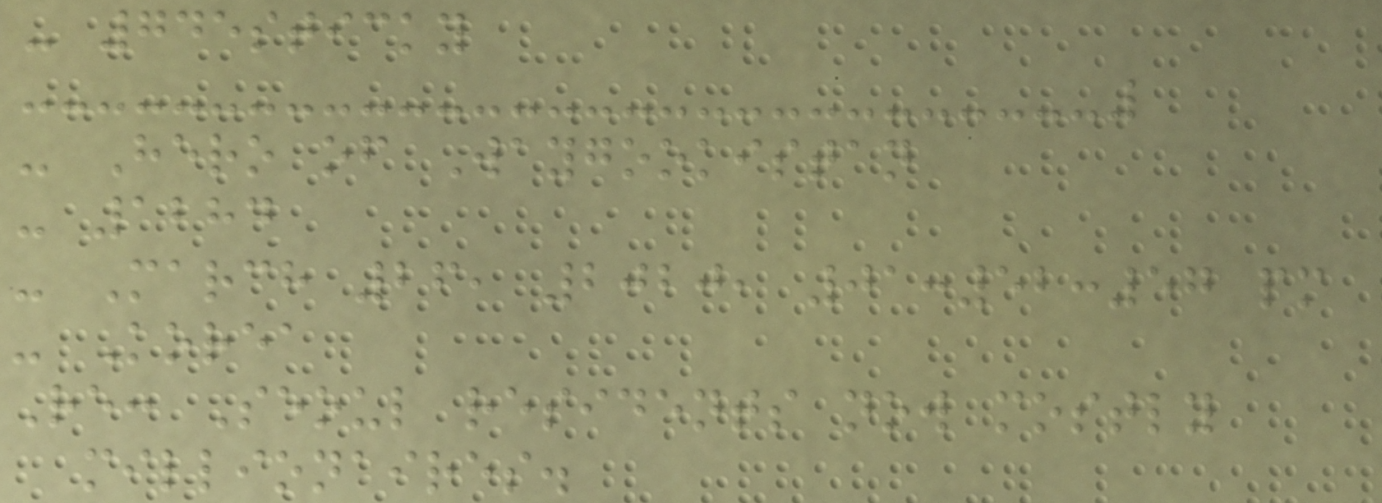- 745sticky
- Hero of Waygookistan
- 1284
- March 26, 2020, 01:52:57 pm
- Korea
Re: Seoul residents now mostly
millionaires.
